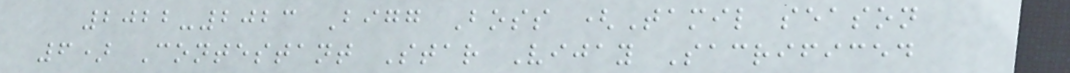2022-2023 Bigg Boss (Tamil season
6) Contestant Star Vijay Sacrificed
